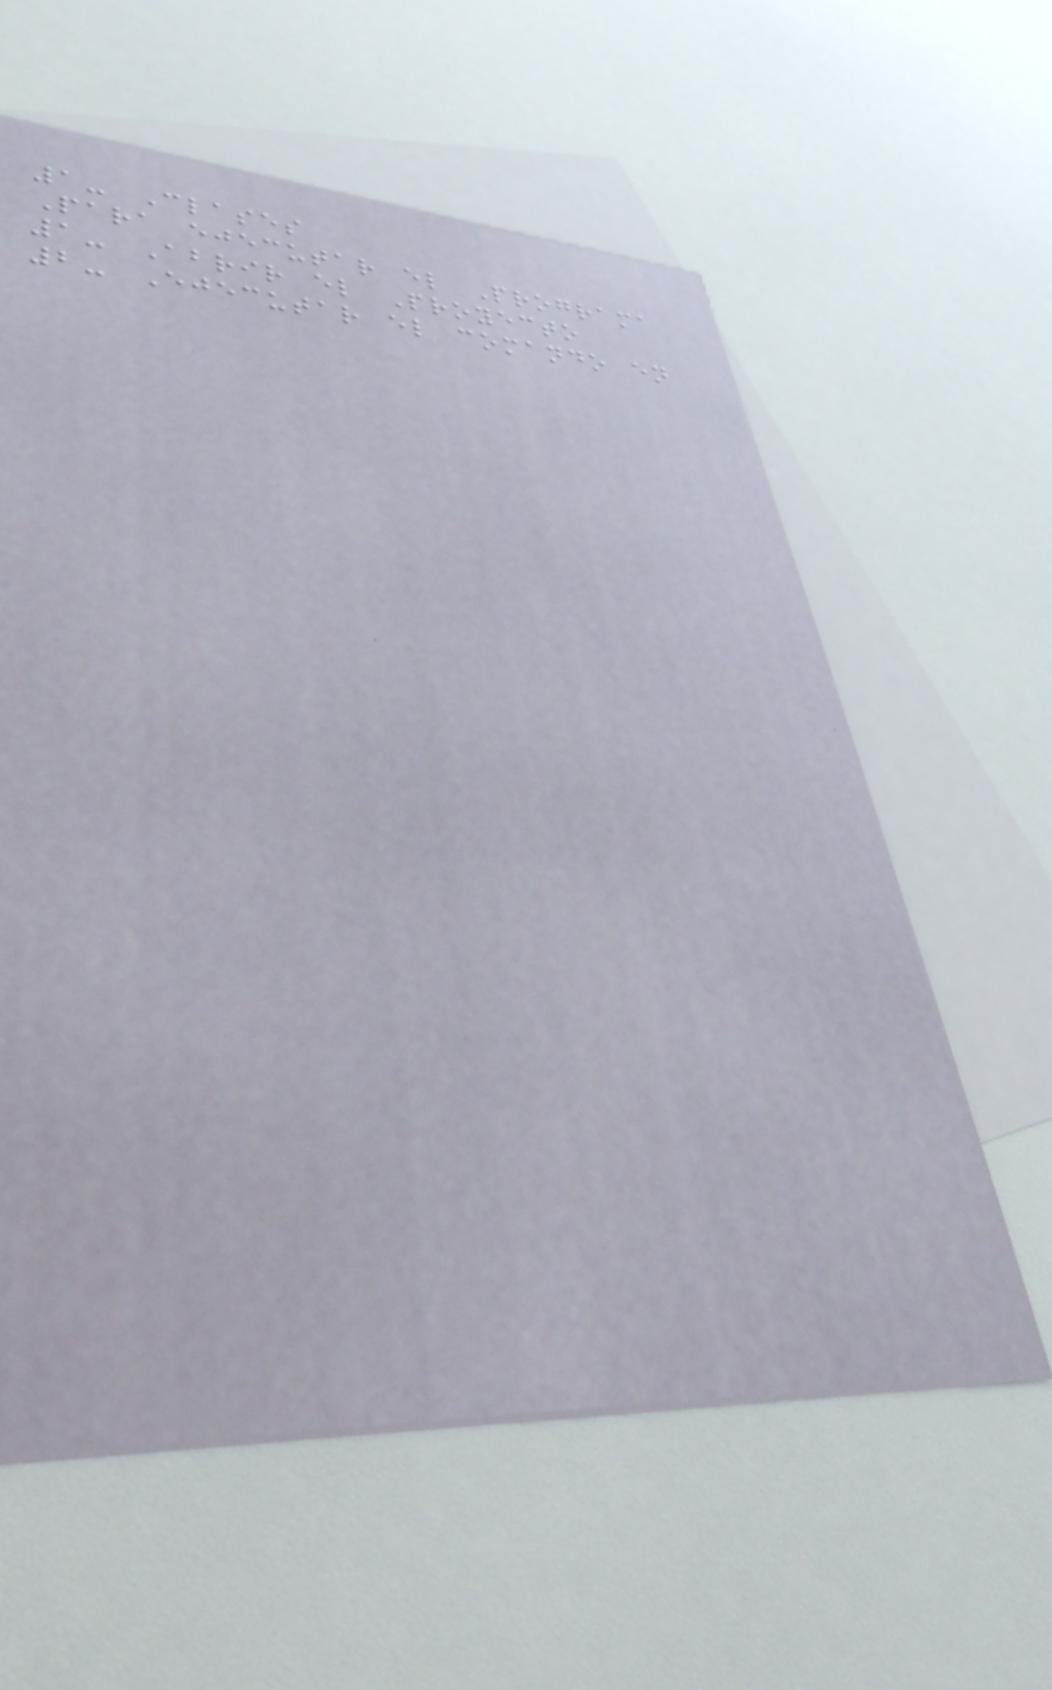1- Clases
Para ejecutar el Programa
1- Abrir el Proyecto
2- Ejecutar el comando en
